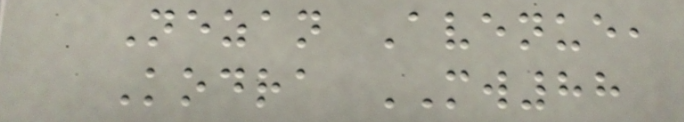Nezan Avenue,
Kodra MW88
